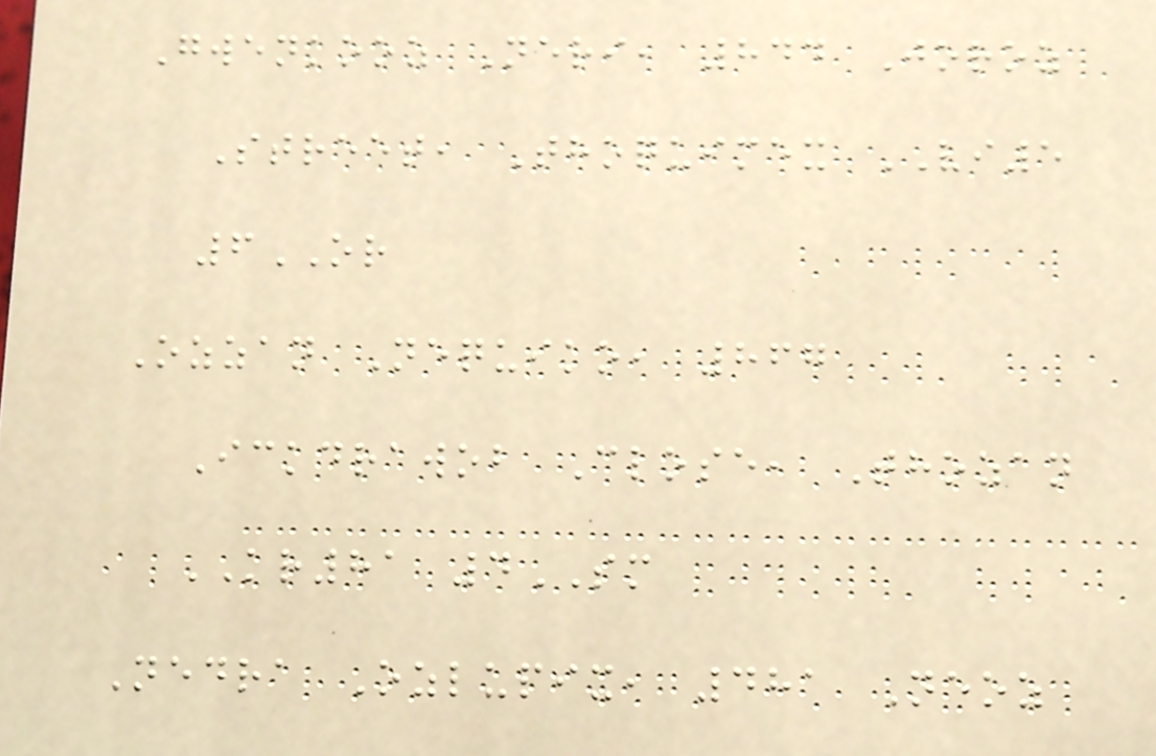Gwenkooz Neri, 844 Joroz
Street, Thoquimex VI5
6OR
Ozzan Nequiko, 867
Ickdrawob Close, Thozan
KR81 4SM
Nedra Ozlupix, 481 Neoz
